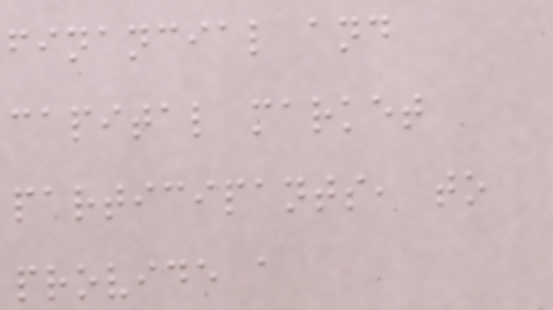financial and
capital market
participants, to
provide a
